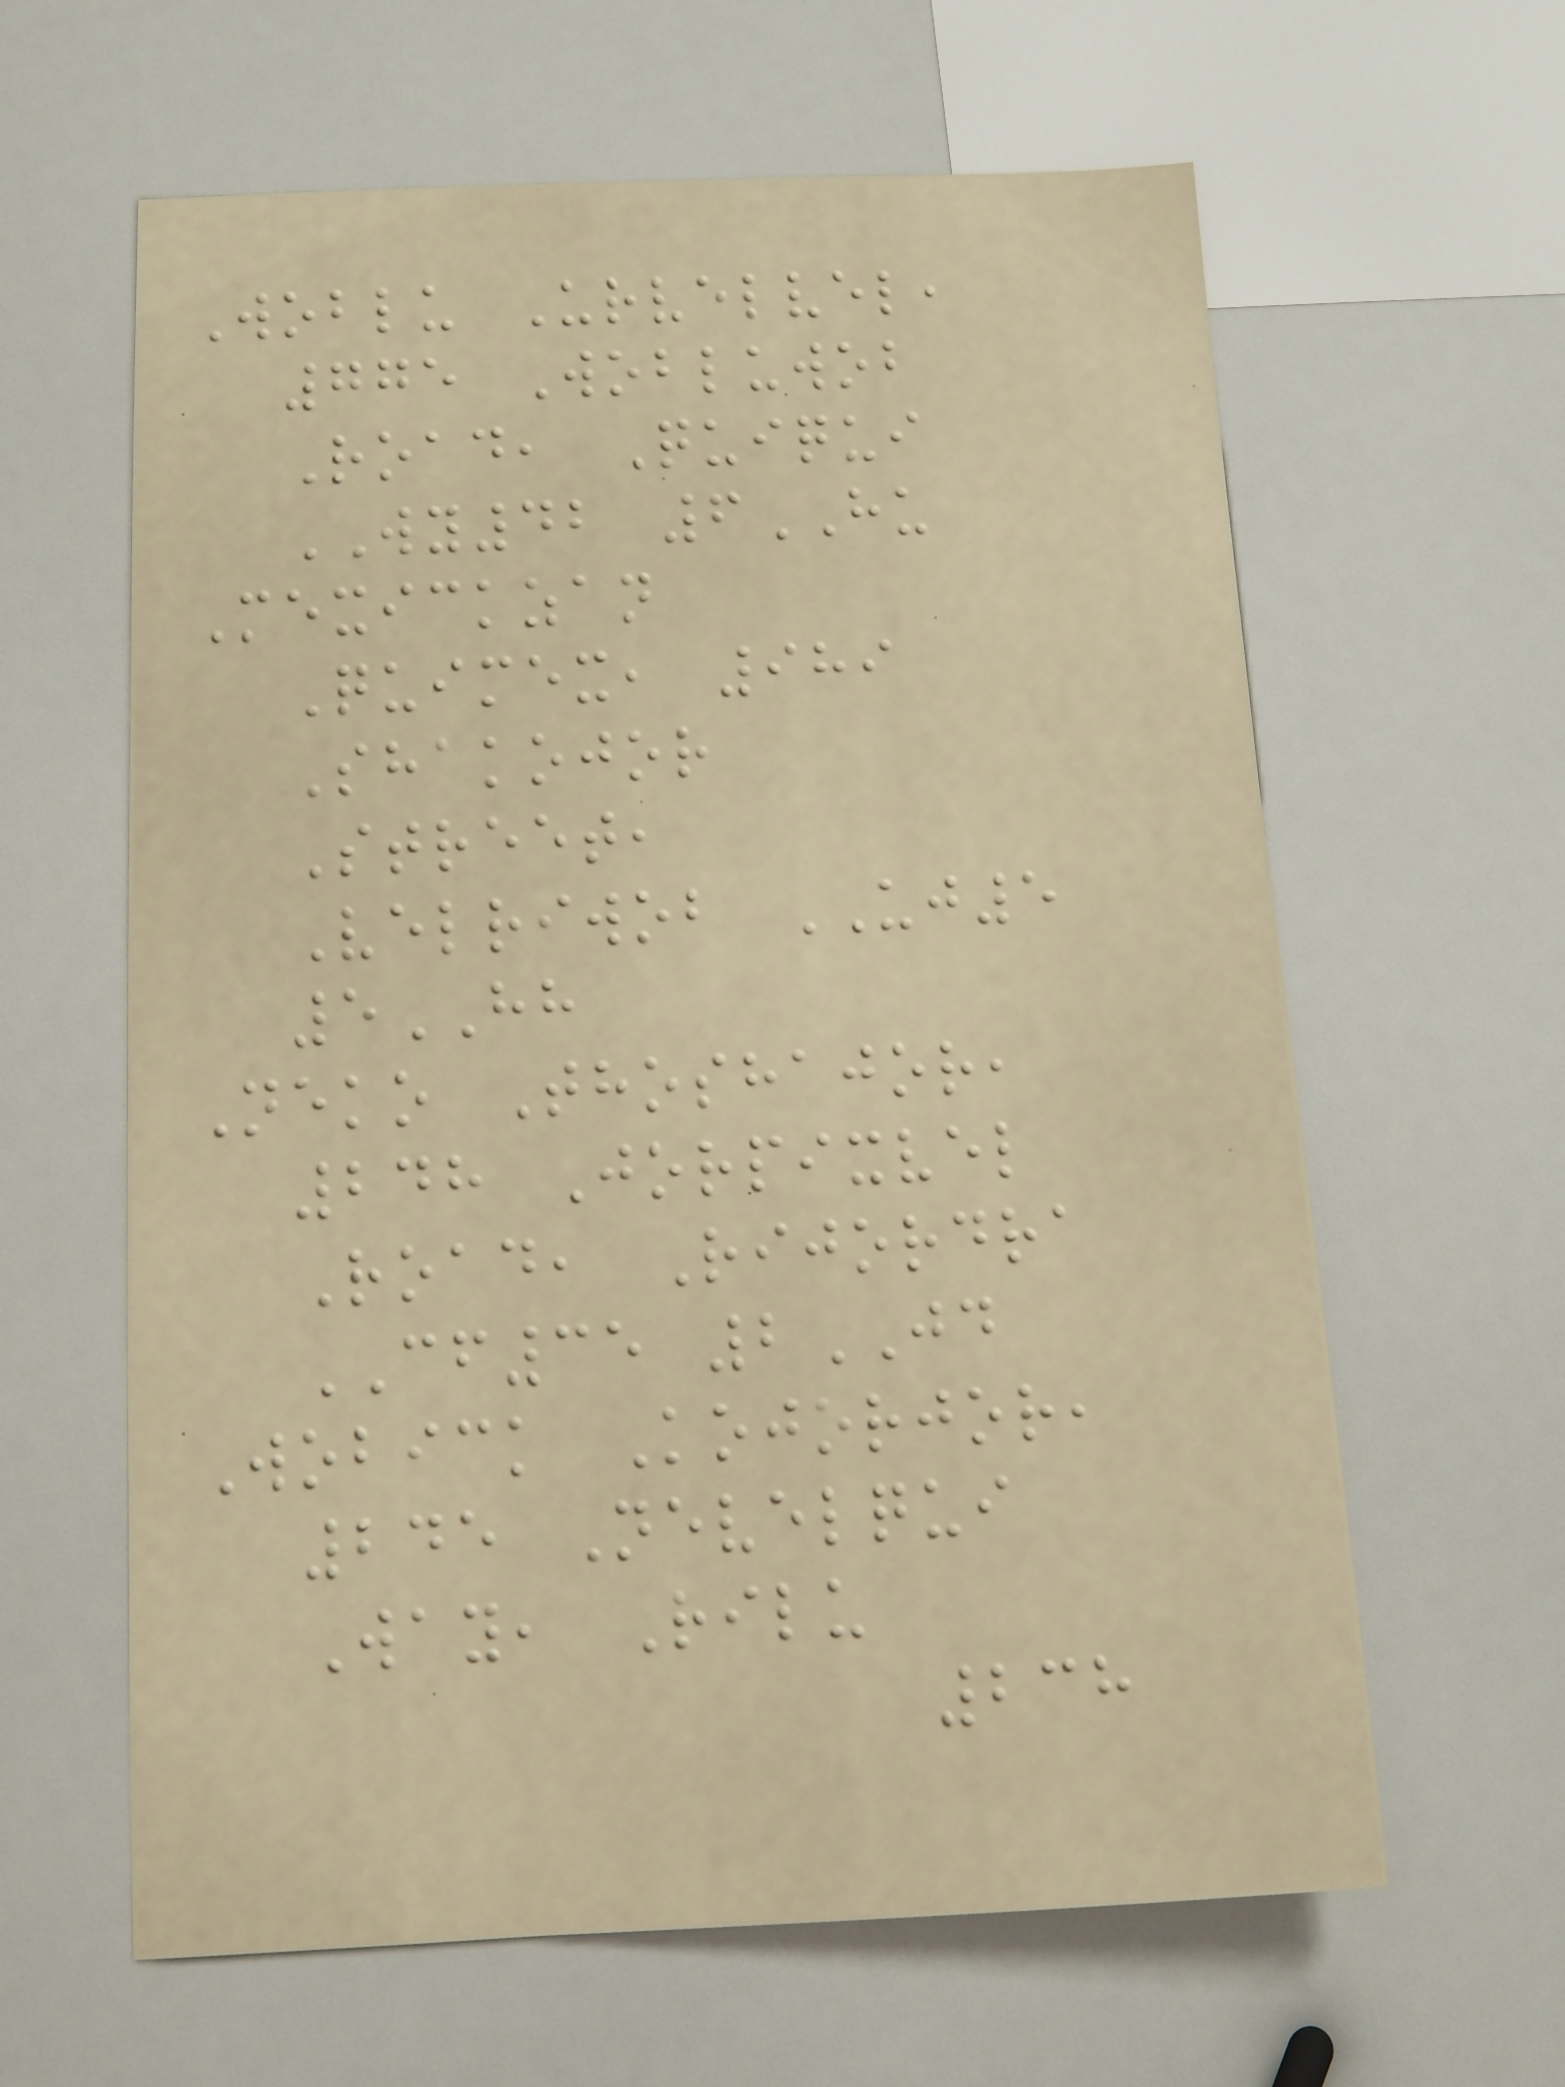Woblu Urvelvel,
775 Wobluwob
Road, Quiqui
WY42 6HU
Mexickzan
Quimex, 989
Shakojor
Street,
Velriwob UJ5
5HH
Neko Thoshajor,
248 Jorpixvel
Road, Rijordra
CF35 2JD
Wobick Kojorjor,
245 Nevelqui
Way, Rilu
238
